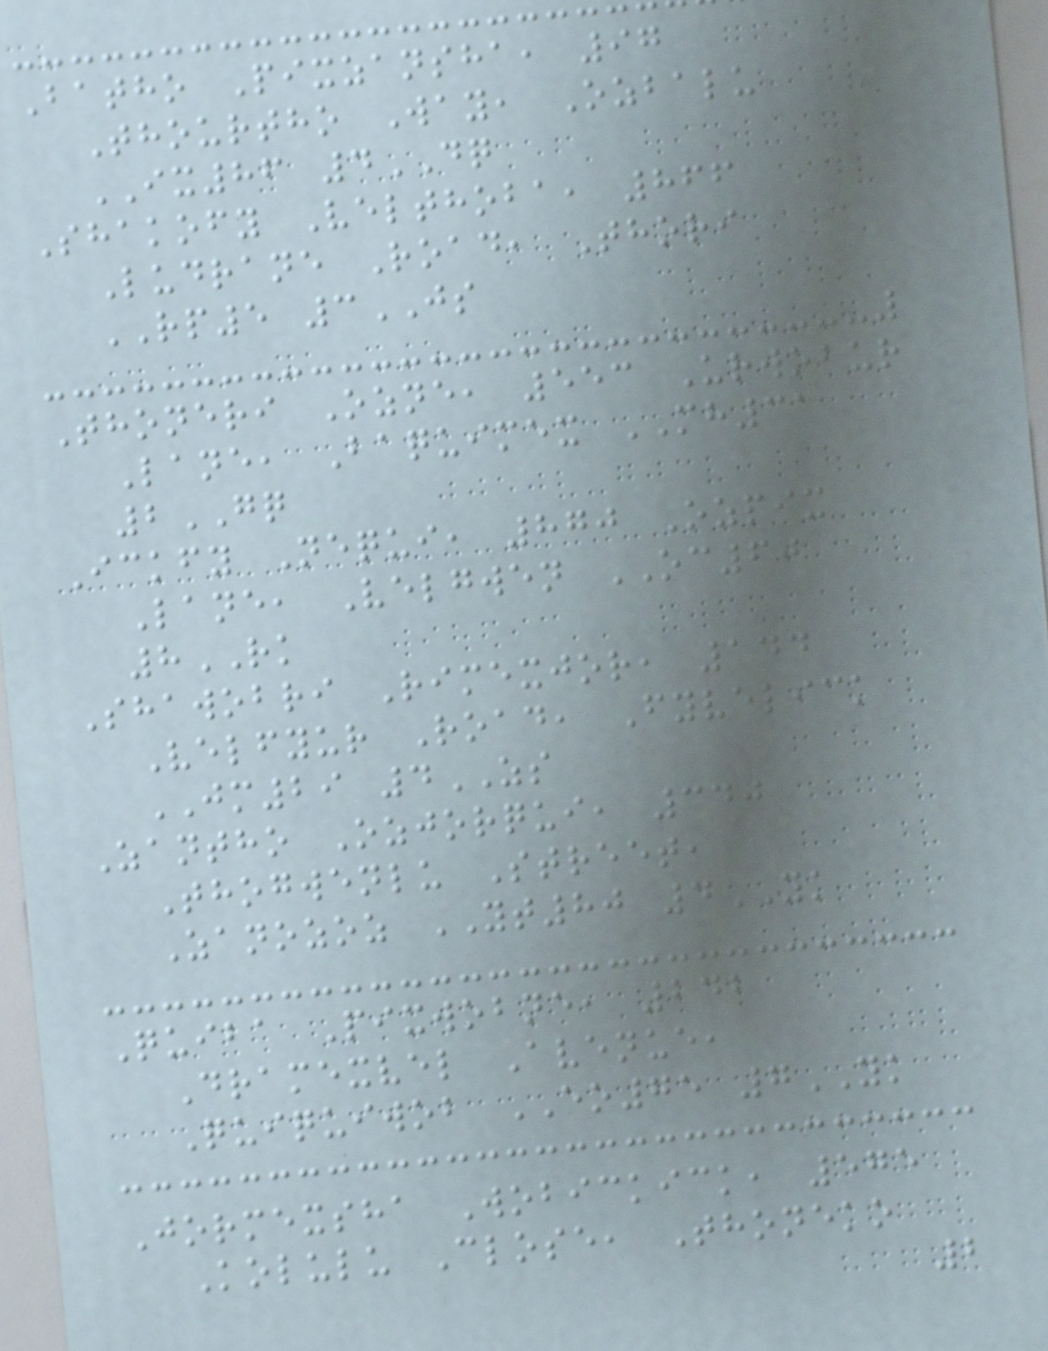Batho Pixzansha, 97
Thourtho Way, Ozbalu
IX86 4DQ
Shakofy Velthoba, 866
Ludrane Road, Thori
RP5 3JS
Thoneri Ozne, 553 Urwobur
Lane, Baquimex MH31
2GQ
Ickfy Nequi, 870 Ozpix
Lane, Velgwen OC60
8RK
Shawobri Rimexjor, 144
Velfyur Road, Fyvelick
JM29 4ZS
Zantho Ozjorqui, 340
Thogwenlu Street,
Zanozoz YT80 4YK
Quiba Pixwobne, 242
Dramexvel Avenue,
Quiquiwob EO75 7YK
Jormexsha Wobickick, 575
Kolulu Close, Thoneko
2
